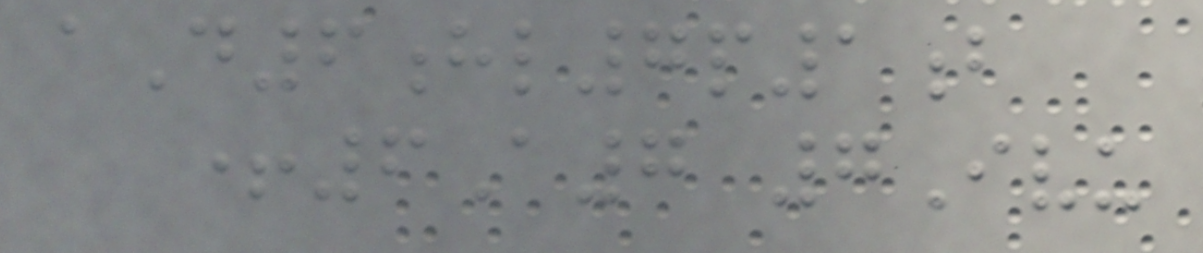aD6hl7p1b
+6A7 7Ivu
